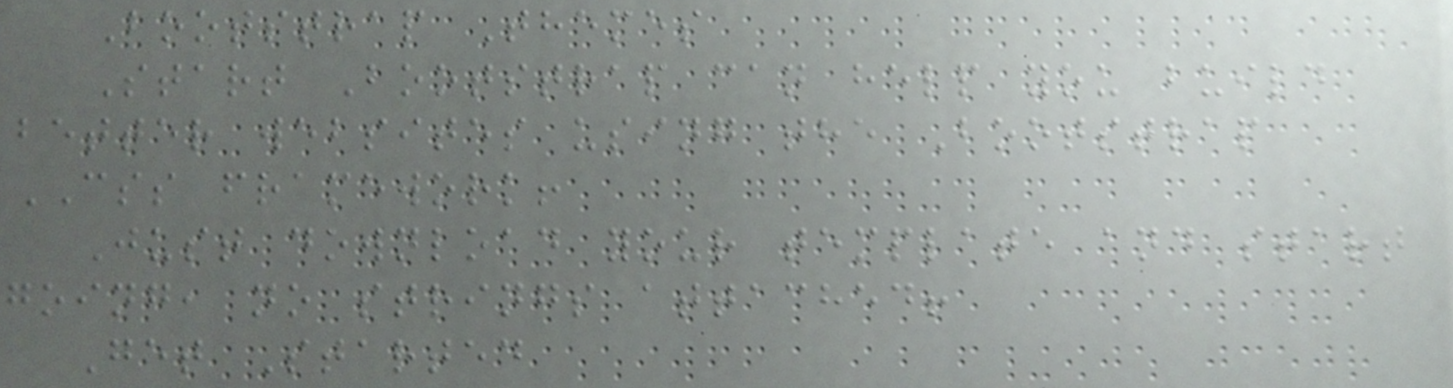Bootstrap Themes
Start Bootstrap can help you build
better websites using the Bootstrap
CSS framework!
Just download your template and start
going, no strings attached!
Get Started
